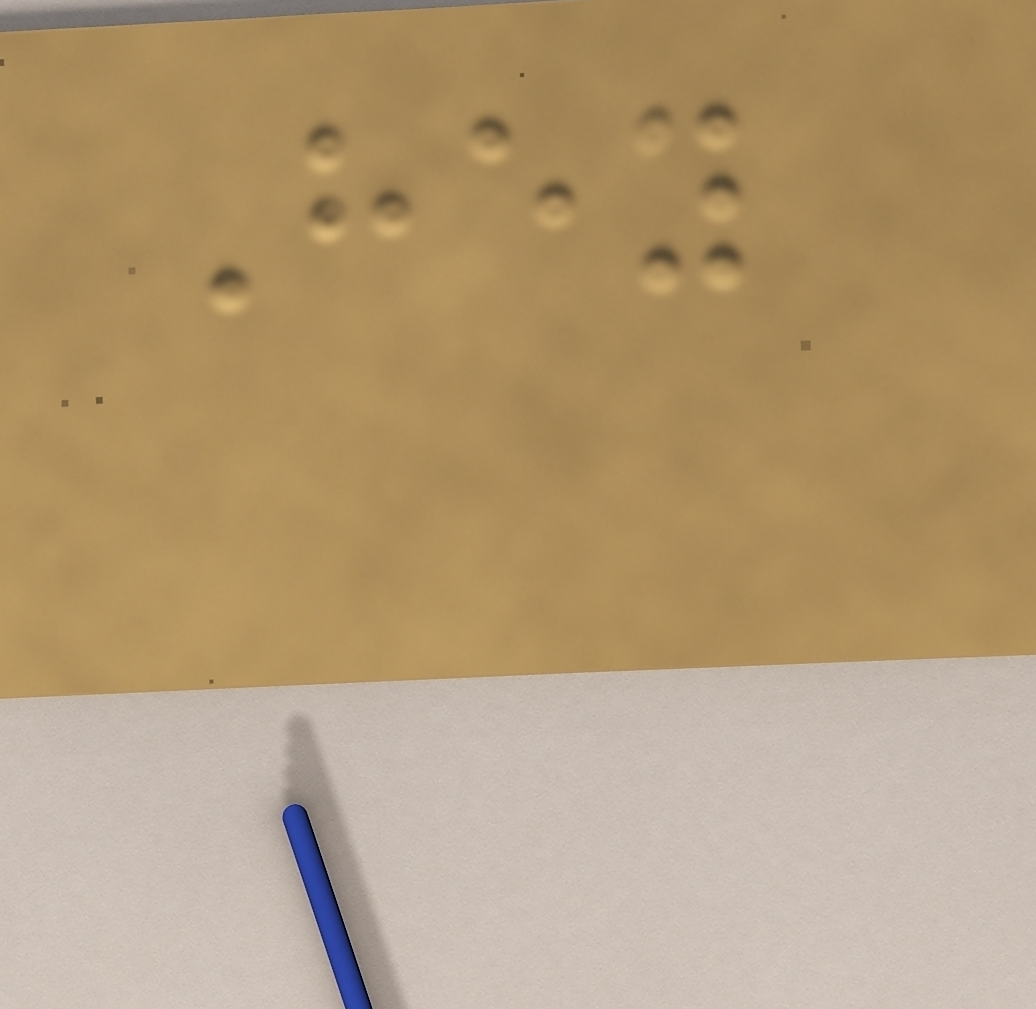Hey
